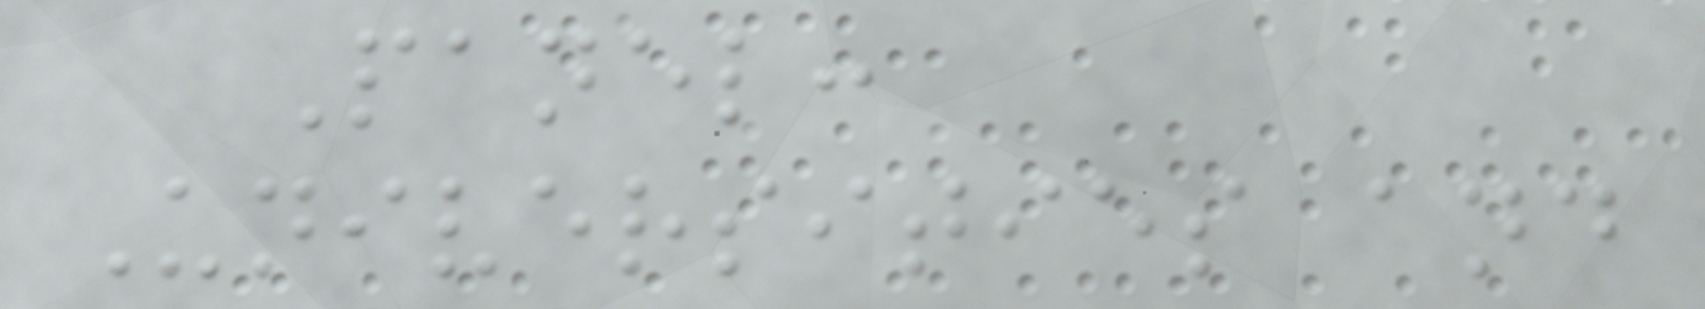Panel:
Universities and
